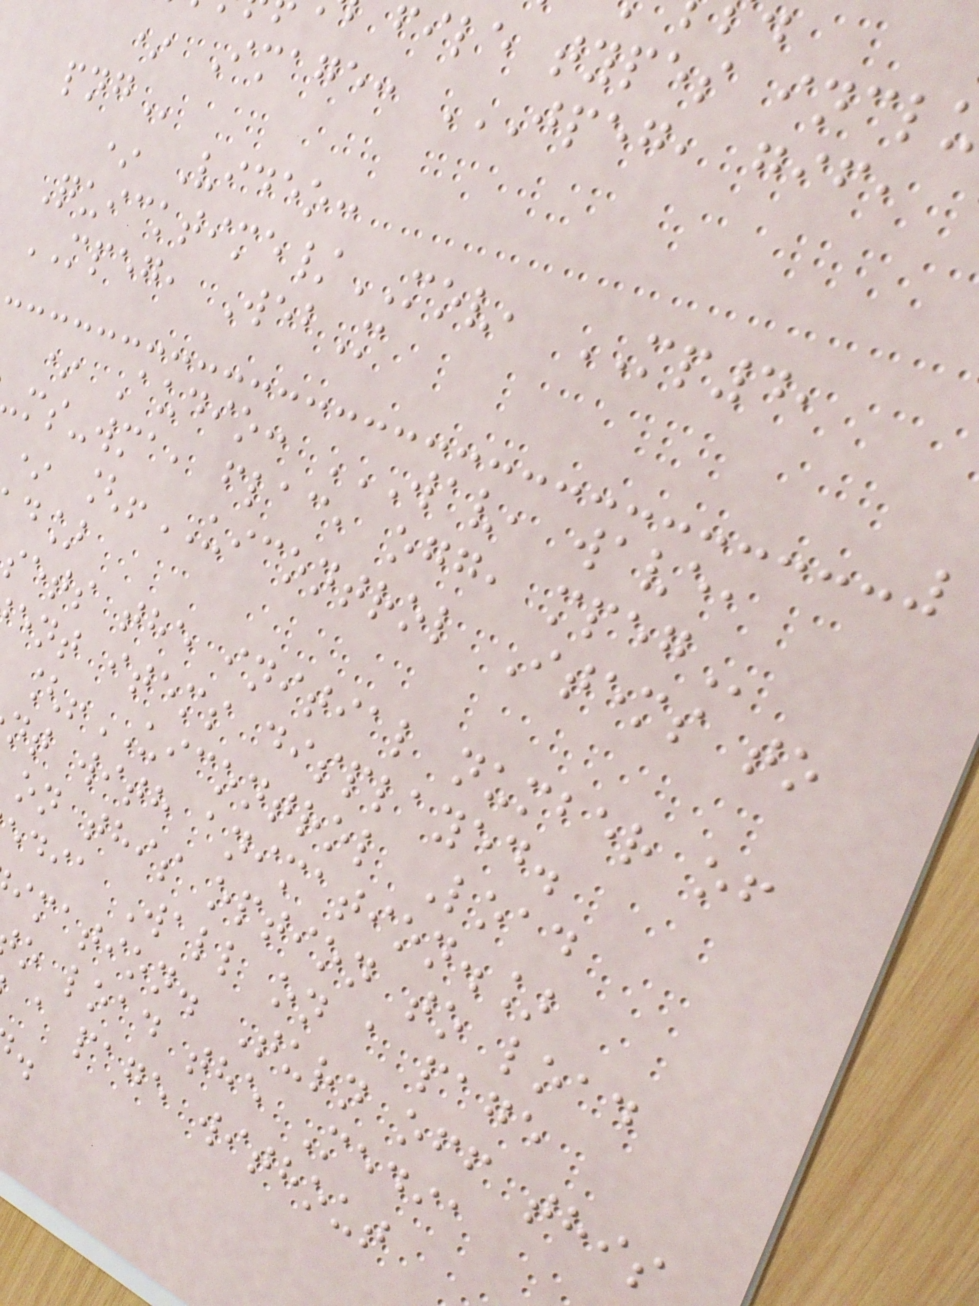file types incl
* Image: JPEG, GIF,
* Video:
Quicktime/MOV, MP4,
MPEG, WebM
* Audio: WAV, WAVE,
ms-wma, flac, ogg,
* [!UICONTROL Items to
sets the initial number of
ent items displayed.
[!UICONTROL Load
nt with animation.]
on this option to load
edia Wall on a page
imation. Turn off this
o load the Media
a page without
